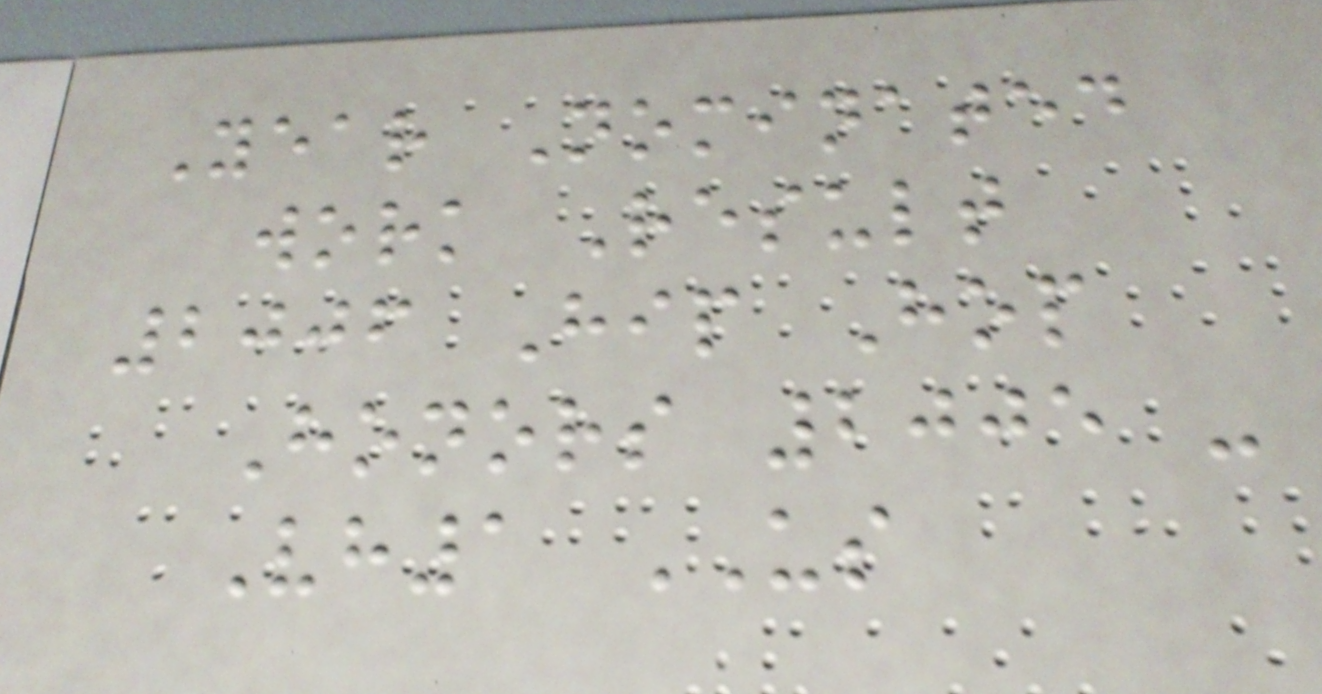Year Nominated
work Result
2006 Hip Hop
Honors 2005 -
Vh1 US
